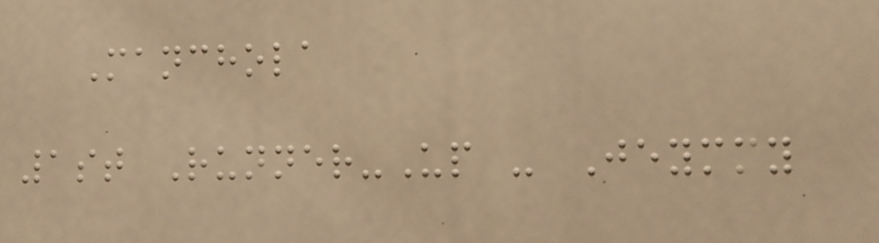Manchola
1st Runner-Up - Jeymmy
